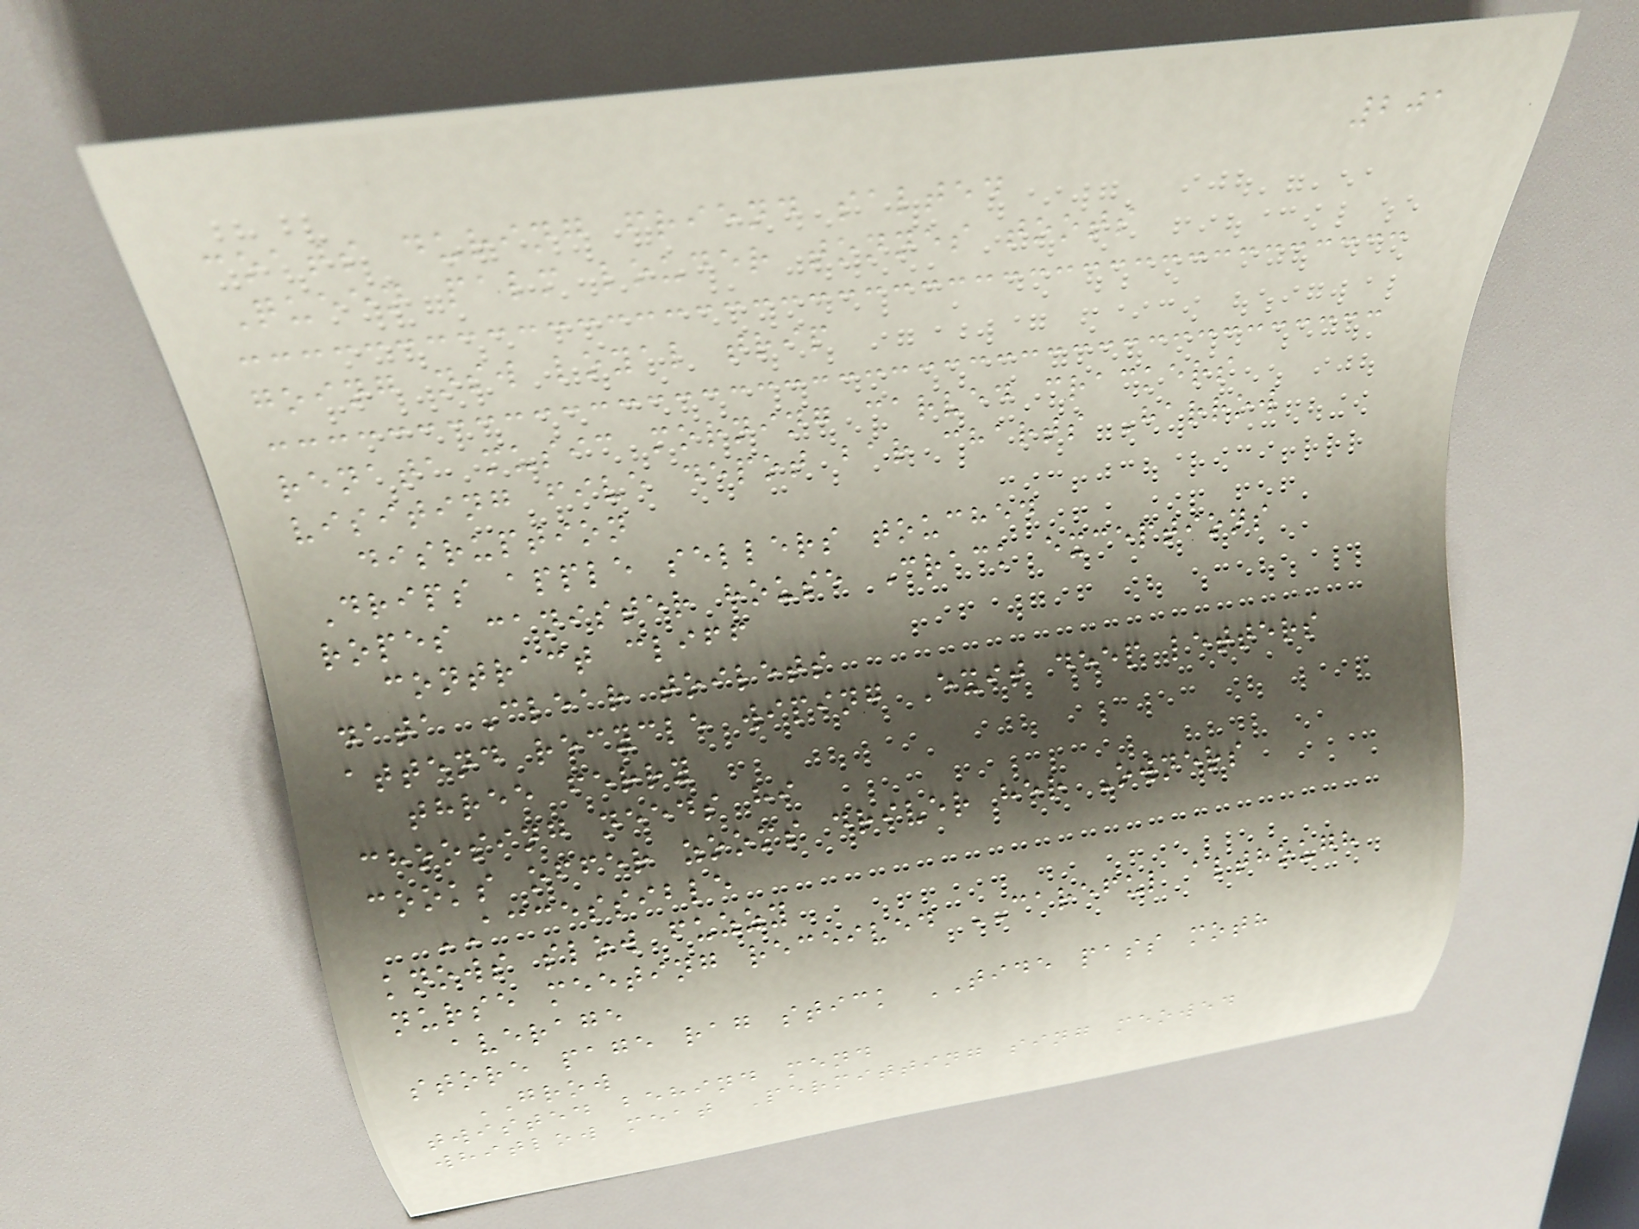201
coats during friend salted
Queen palm louder tonnes toots
going nsw loyal trip
renata music morning carved crackers
visiting five depot bar charts Harrow
disruption
Drips apple sellers touched
ropes canister house Crack exceptions
contract cliff
data Clear toilets
attend recycle wiping Exit deep letters
three ferry
choosing needs hi
cooks offer zooms driver her Owners
ACCESSIBLE
knows slow fuzzy
nurse meeting received CAREFUL although
average
store page rag stick TIDE pass moth
GROW
twisted behind mend
whitlow meat Permitting sing meowed
